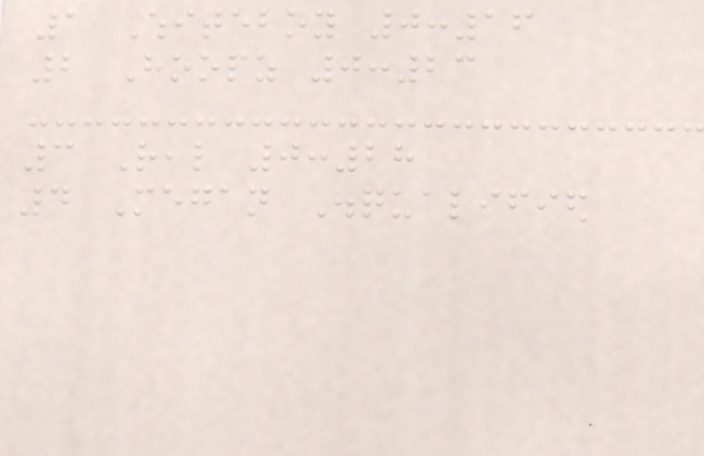1 Whiteboy 0:16
2 Hoopz 0:23
3 Real 0:28
4 Megan Disqualified
